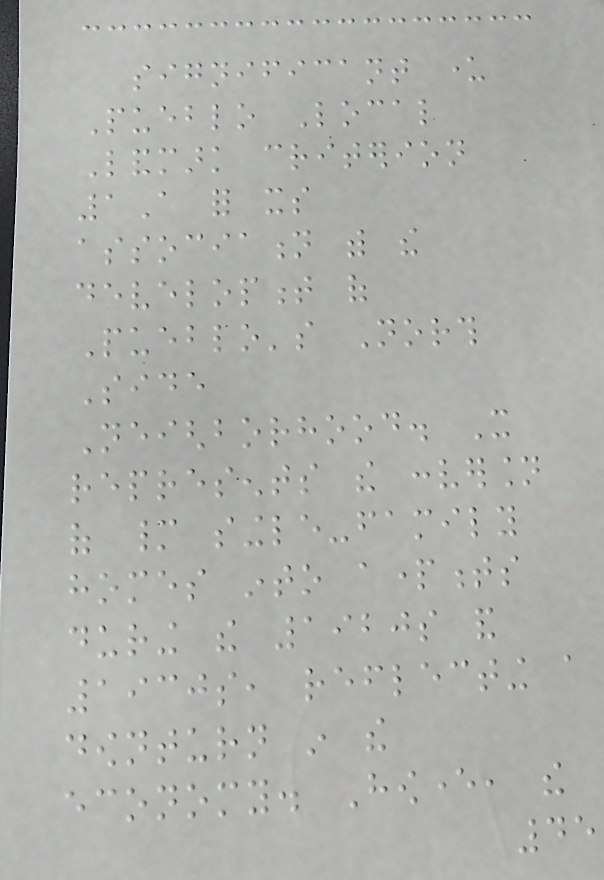significant under
Pueblo Local
Landmark criterion
1A for its
association with the
development of
Pueblo's North
Side
Neighborhood. It
represents the conversion
of many single-family
homes into apartments
during the 1920s and
1930s, reflecting a
downturn in the
economy. However, the
45
